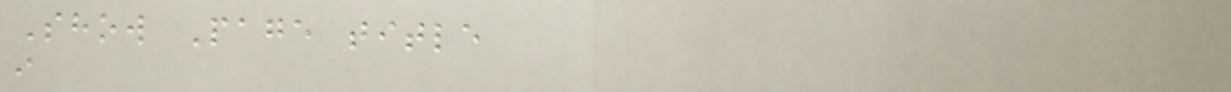Show Page title
i
